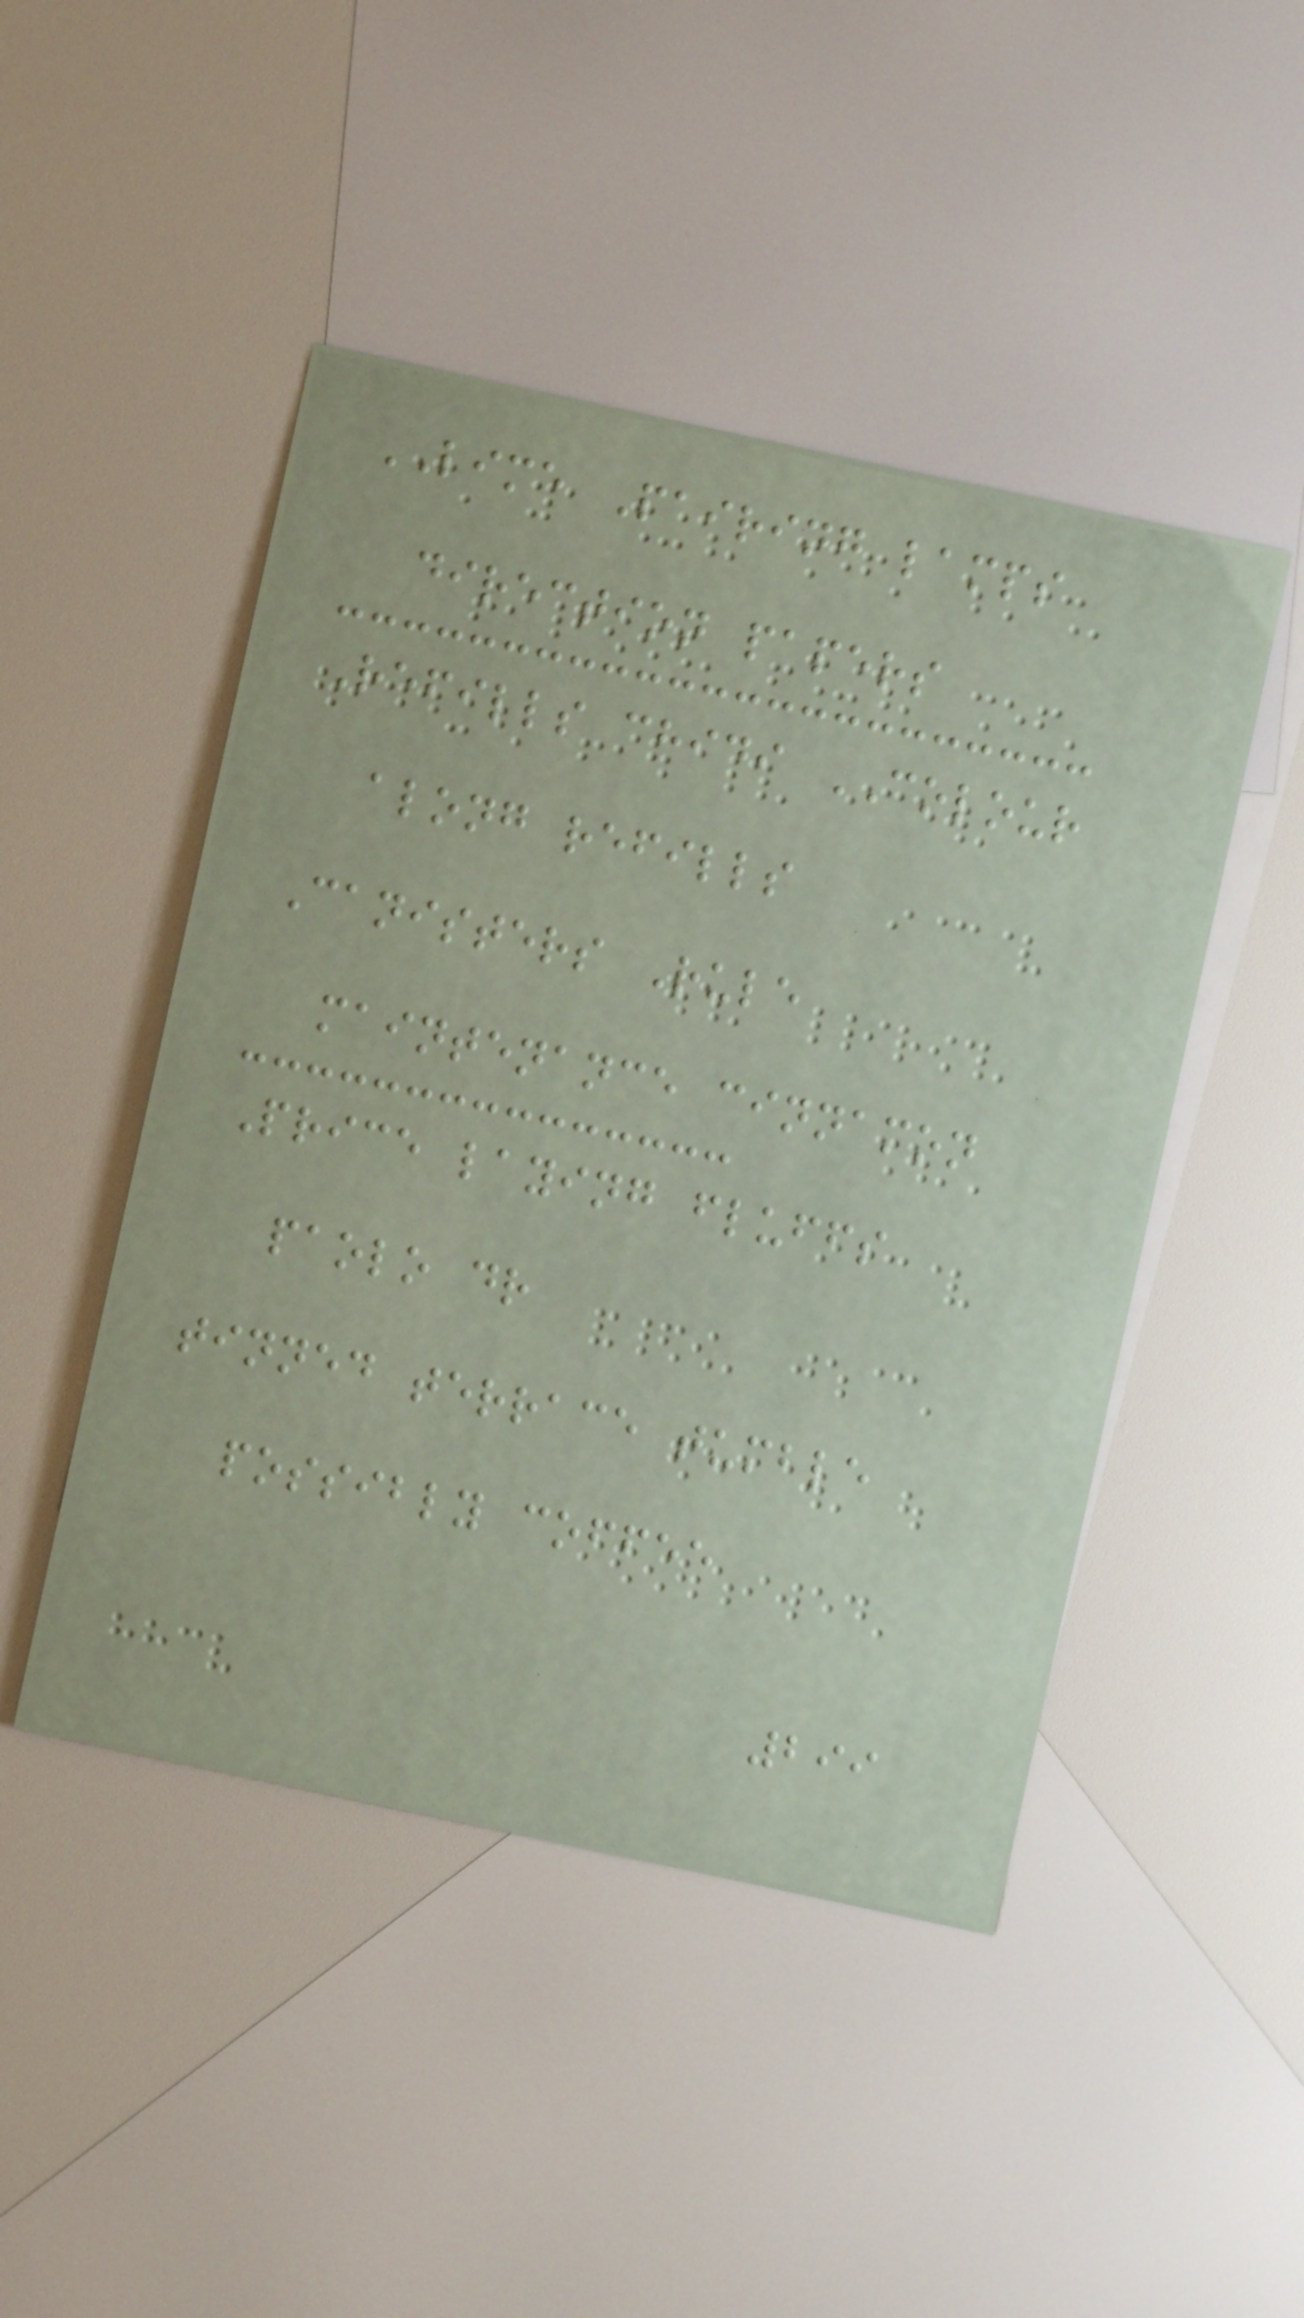LIME Pairing lamps
direction papers
Refills chidi COLOUR
along refills
Canisters Rule
maintenance cinnamon
Price laying fluffs
paolo dr
tinned terrace tumble
possibly coffee
299
